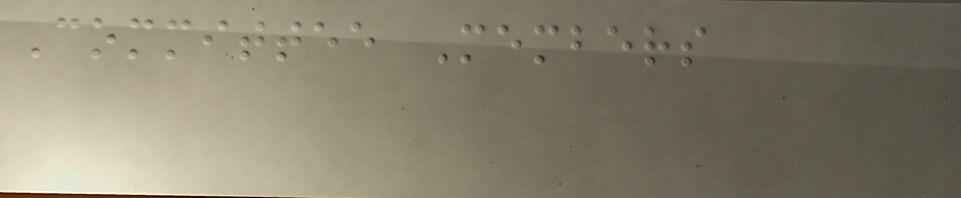Committee Members
